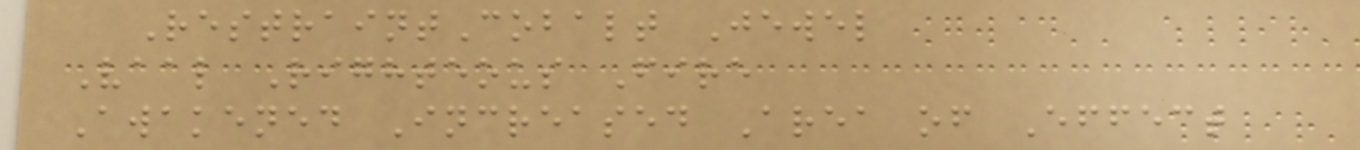RestraintCobalt Jewel
Vaal Righteous Fire
Awakened Increased Area of Effect
